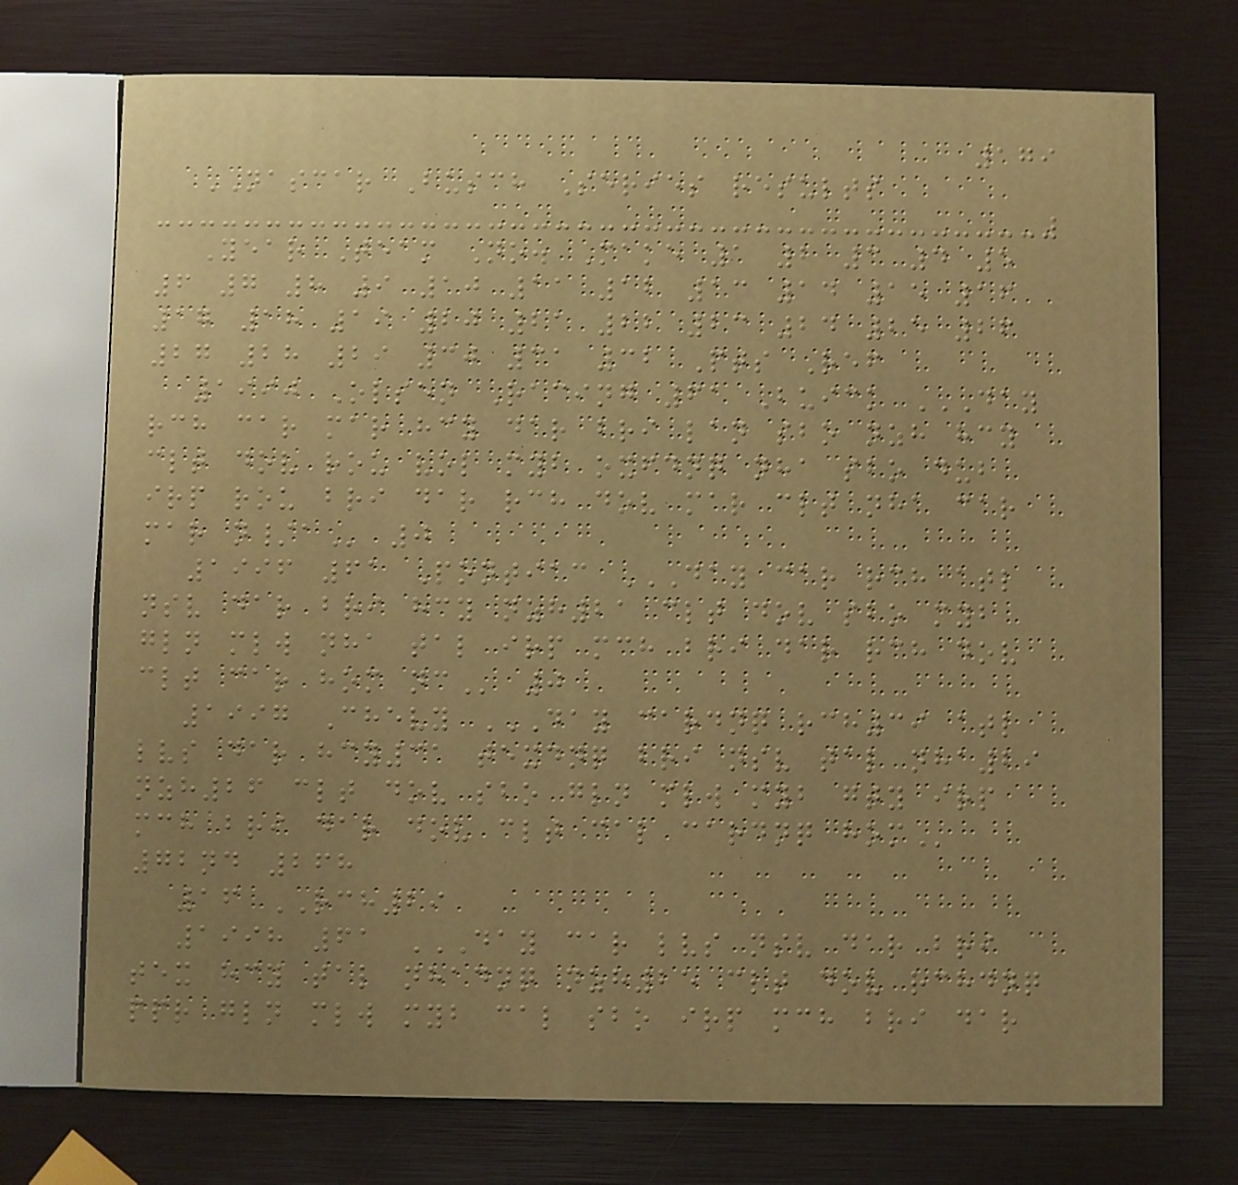179
NASCAR Busch Series results
Year Team No. Make 1 2 3 4 5
6 7 8 9 10 11 12 13 14 15 16
17 18 19 20 21 22 23 24 25 26
27 28 29 30 31 32 Pts Ref
1990 Olsen Racing 61 Buick DAY
RCH CAR MAR HCY DAR BRI LAN SBO NZH HCY
CLT DOV ROU VOL MYB OXFDNQ NHA SBO DUB
IRP ROU BRI DAR RCH DOV MAR CLT NHA CAR
MAR N/A 0
1996 61 Pontiac DAY CAR RCH ATL
NSV DAR BRI HCY NZH21 CLT DOV SBO MYB
GLN MLW NHA TAL IRP MCH BRI DAR RCH DOV
CLT CAR HOM NC 0
1997 Chevy DAY CARDNQ RCH39 ATL
LVS DAR HCY31 TEXDNQ BRI NSV TAL NHA29
NZH26 CLT DOV SBO GLN MLW MYB GTY IRP
MCH BRI DAR DOV CLT CAL CARDNQ HOM
72nd 268
16 RCH29
1998 61 DAY CAR LVS NSV DAR BRI
TEX HCY TAL NHADNQ NZH25 CLT DOV RCHDNQ
PPR GLN MLW MYB CAL SBO IRP MCH BRI DAR
